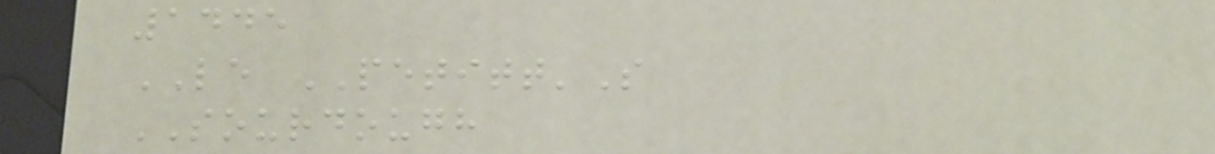1445
LE PETITT'S
SOURDOUGH
